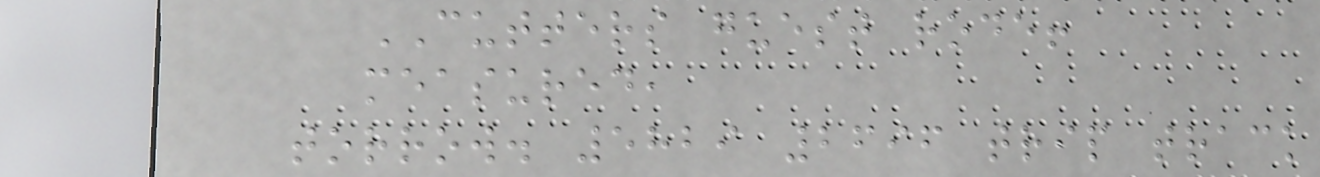CUTTERS guest rode!
measured,
torrow. 5829 2696 trip track
